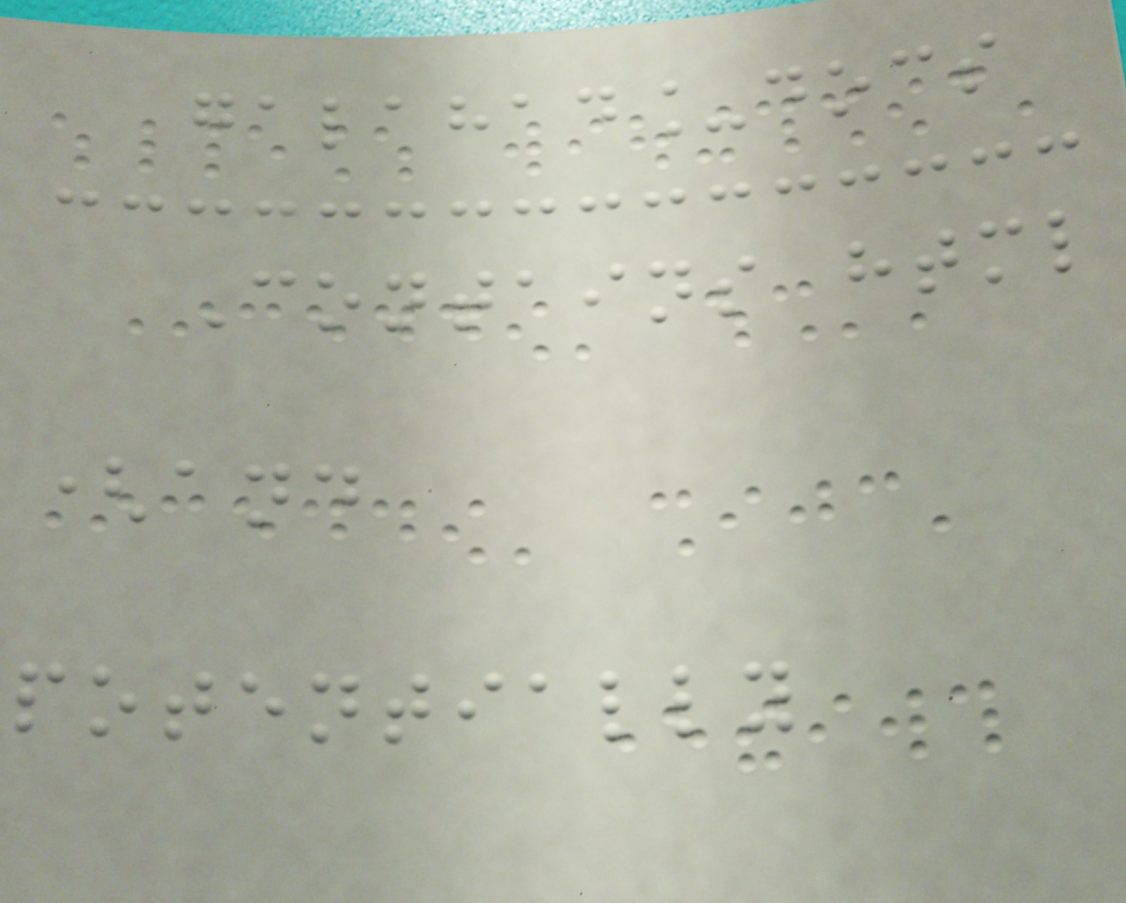galahad_docs
Contains html
(and
potentially
